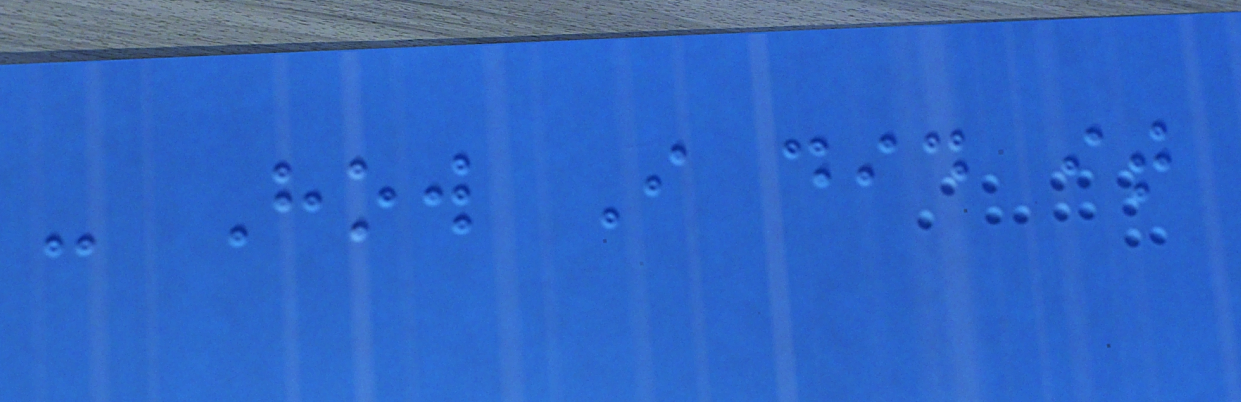- How I did it
